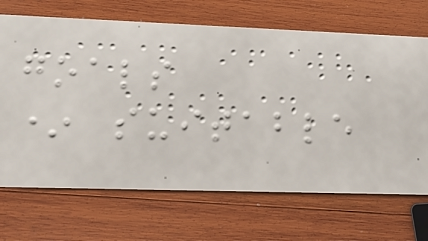goals
* suitable
